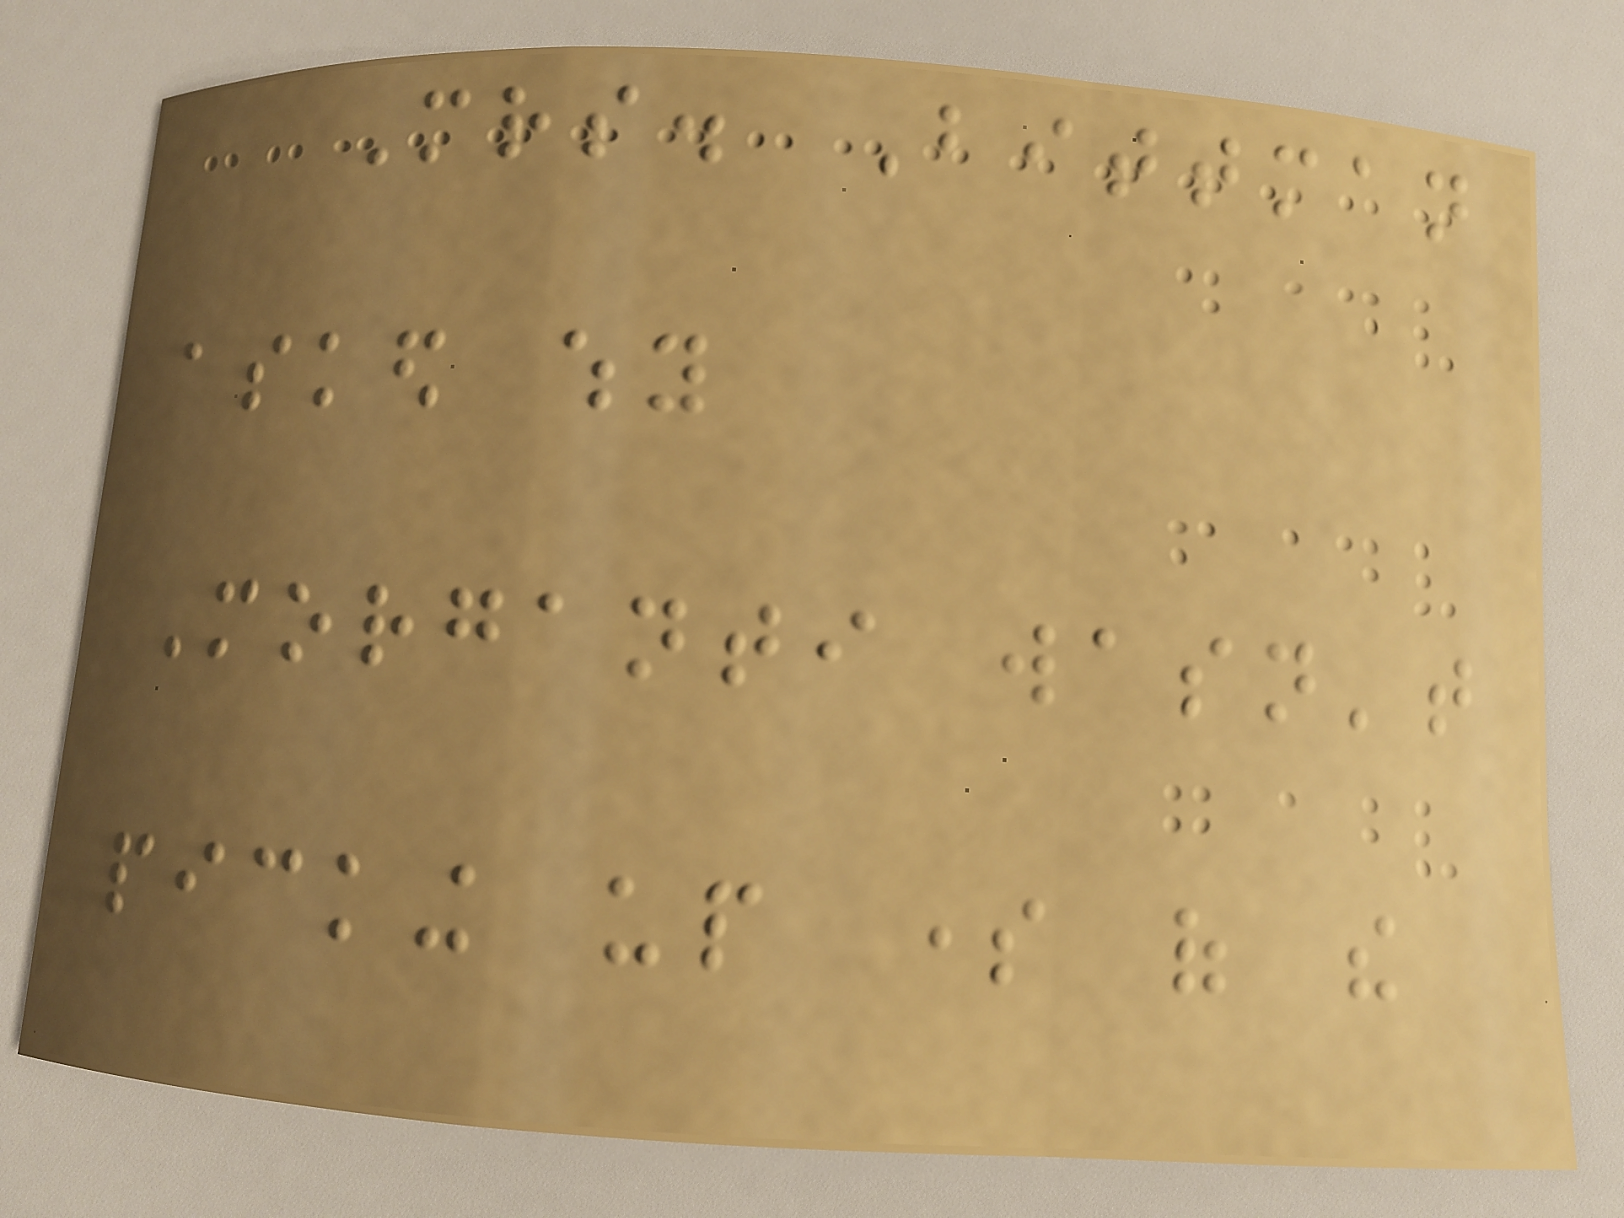Mrs. Bittman
asked why
Morganti wasn't
picking up some of the
